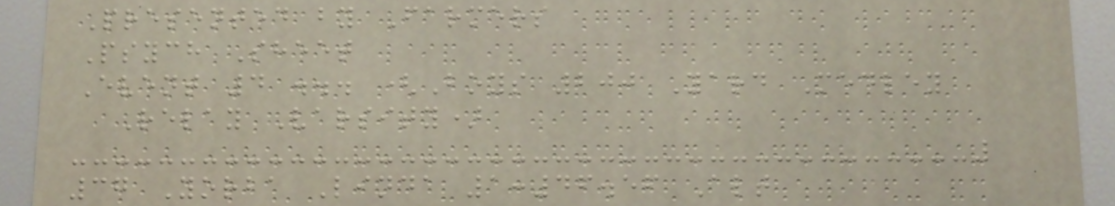Presented by Farmers
Psych Sheet
Event 4 ... (Boys 200 Yard Medley
Relay Varsity)
37 Yorba Linda 1:46.56 Alt
